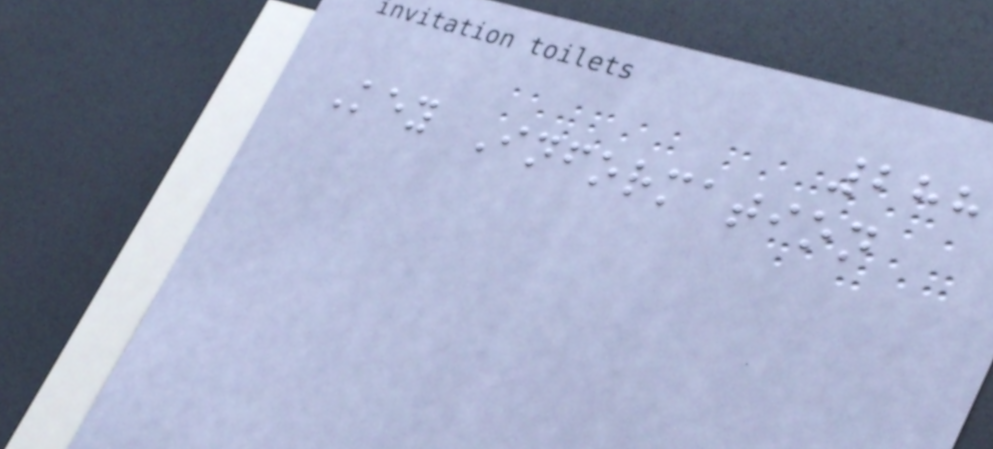288
Key Information
